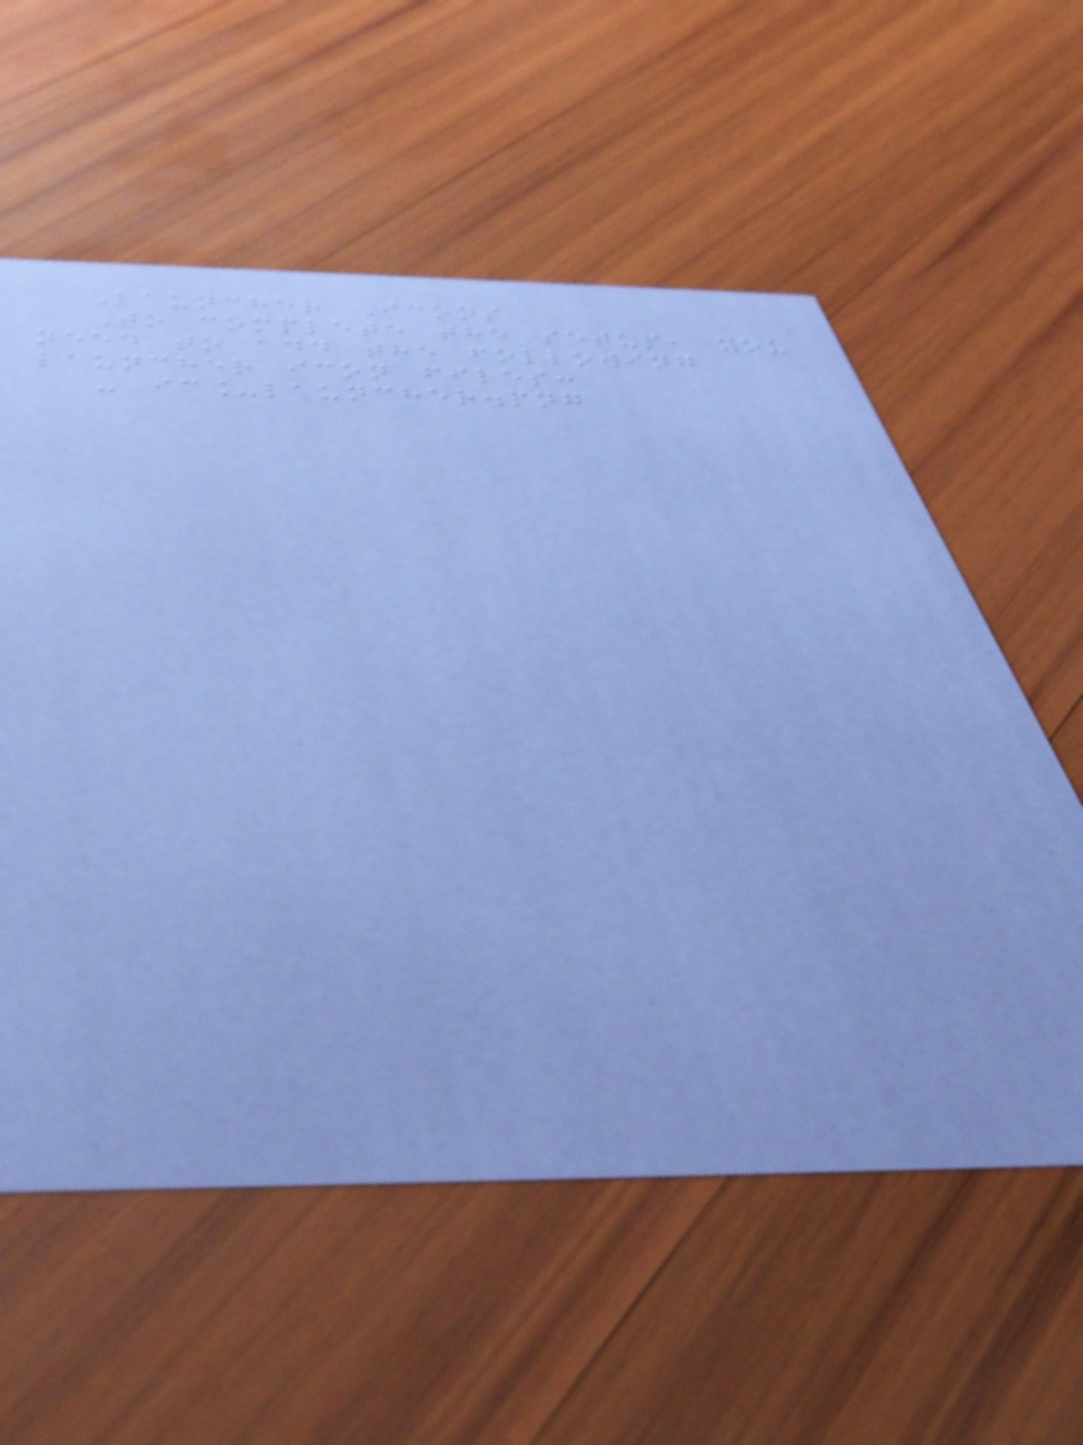Launcher Icons
To complete the setup, you
need to add the following
launcher icon files:
- ic_launcher.png
